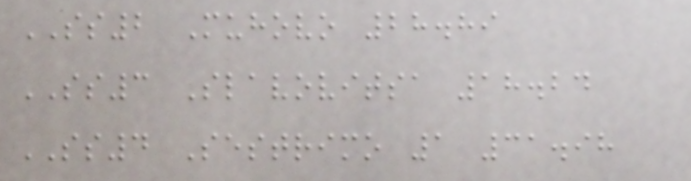SS2 Muhovo 28.89
SS3 Slavovitsa 18.24
SS4 Sestrimo 1 31.98
